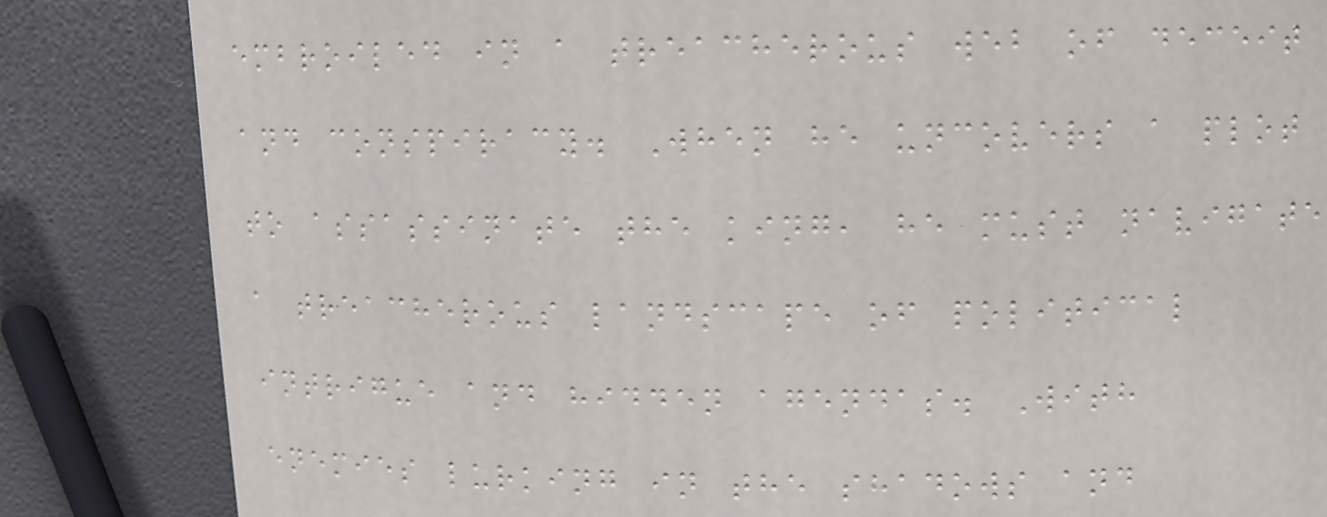embroiled in a treacherous web of deceit
and conspiracy. When he uncovers a plot
to assassinate the king, he must navigate
a treacherous landscape of political
intrigue and hidden agendas. With
enemies lurking in the shadows and
